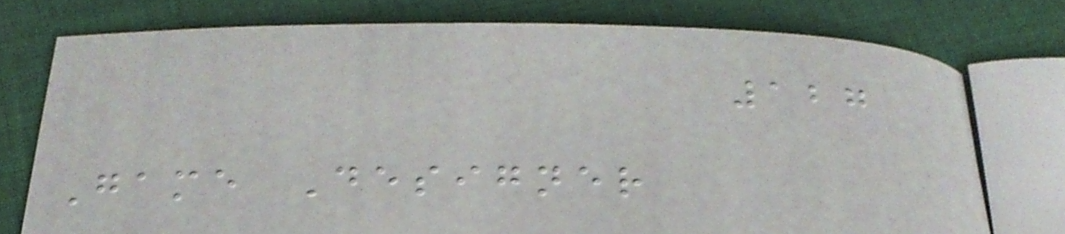127
Game Designer
